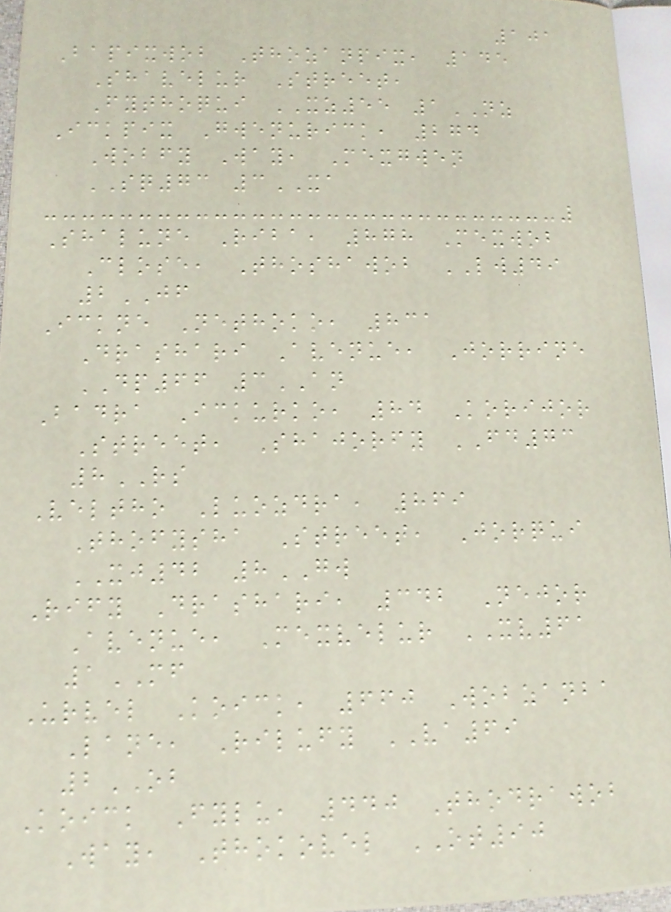101
Bapixwob Thozanpix, 145
Shavelur Street,
Fythoqui XZ55 1NZ
Ickpix Gwenurick, 274
Wobfy Way, Mexgwen
SQ73 3XA
Shalune Riba, 878 Mexwob
Close, Thoshawob LW49
2JF
Ickne Nethoko, 831
Drashari Avenue, Jorrine
DP66 3AN
Badra Ickurko, 84 Korijor
Street, Shajorfy FD73
8RS
Veltho Luozdra, 869
Thofysha Street, Jorqui
XJ42 8GW
Rify Drashari, 342 Nejor
Avenue, Mexvelur XV61
1MF
Urvel Koick, 660 Wobzanba
Lane, Rilufy VA69
2OB
Koick Fylu, 440 Thodrawob
Way, Thokovel OT90
